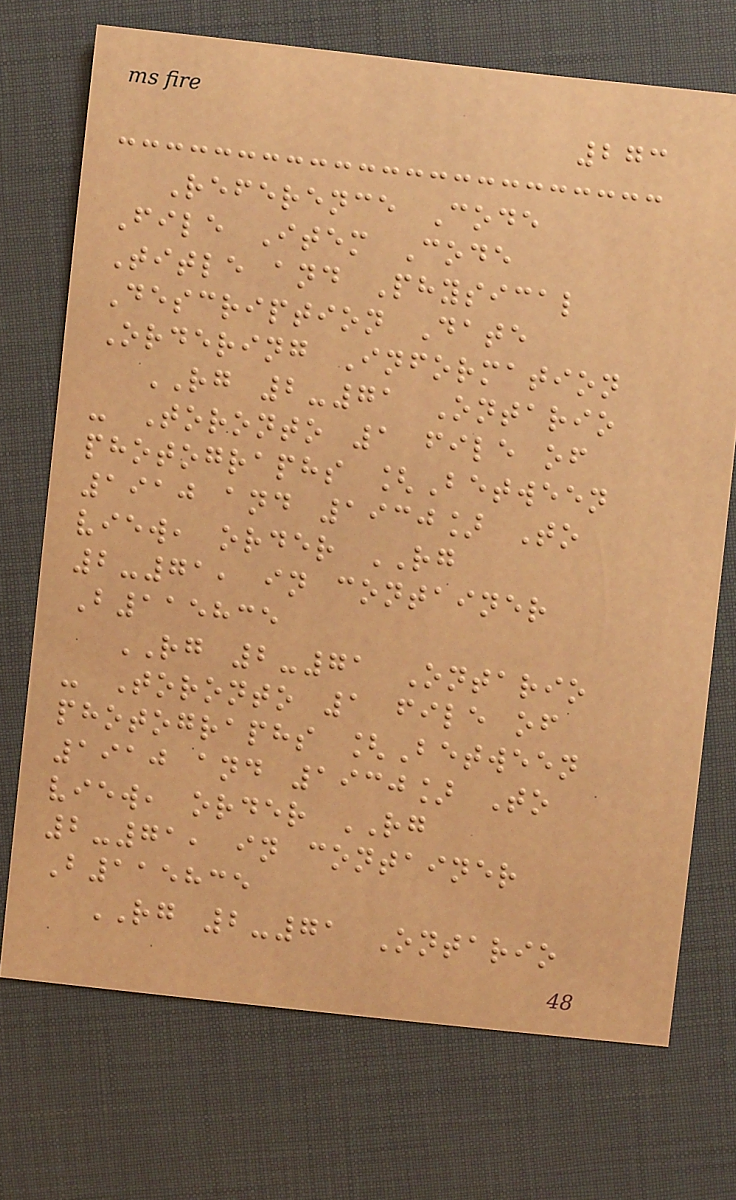273
Reference Code
File Item Code
Title and Physical
Description Date
Ordering Information
RG 2-71 Ontario
- Toronto 1 file of
photographs [Between
1910 and 1930] To
view, order RG
2-71, in container
B115835
RG 2-71 Ontario
- Toronto 1 file of
photographs [Between
1910 and 1930] To
view, order RG
2-71, in container
B115835
RG 2-71 Ontario
